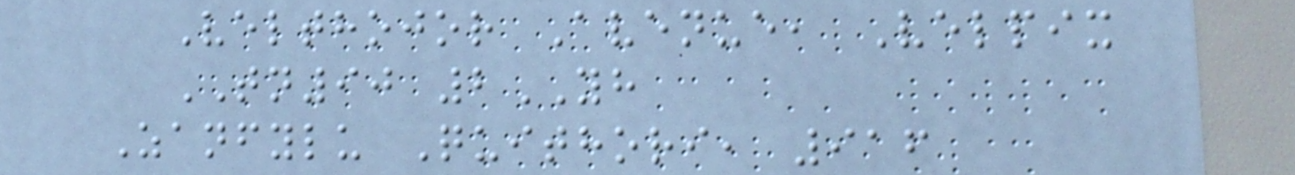Velthojor Avenue, Velpix
TN90 2YH
Zanfylu Quithori, 916
